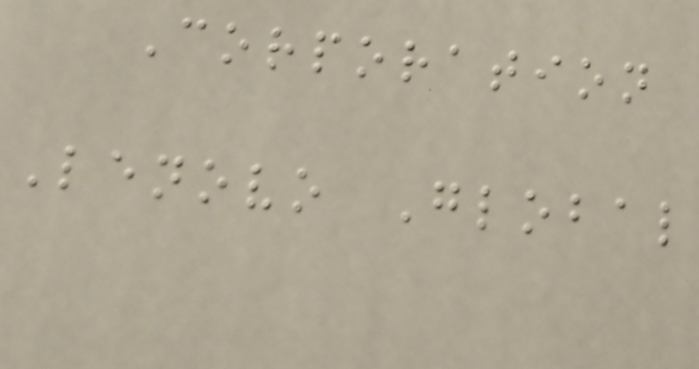Corporation
Lenovo Global
